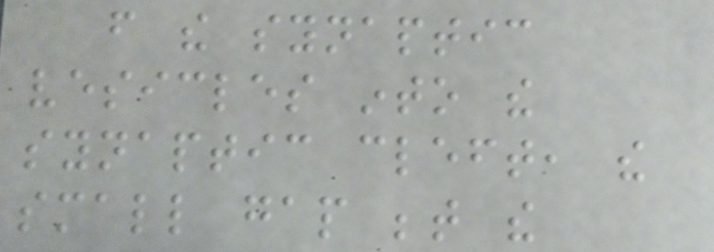from the synaptic
vesicles into the
synaptic cleft, the
small gap between the
